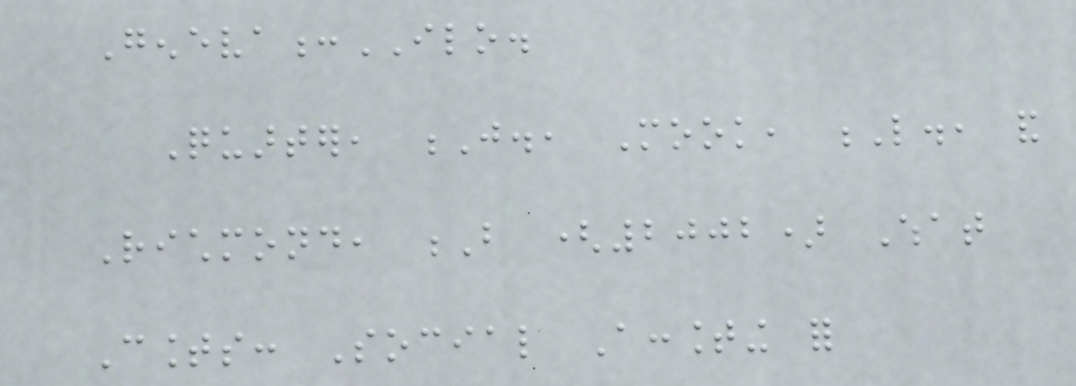Geneva:ILO.
Quarter, J., Mook, L., and
Richmond, B (2002) What
Counts: Social Accounting for
